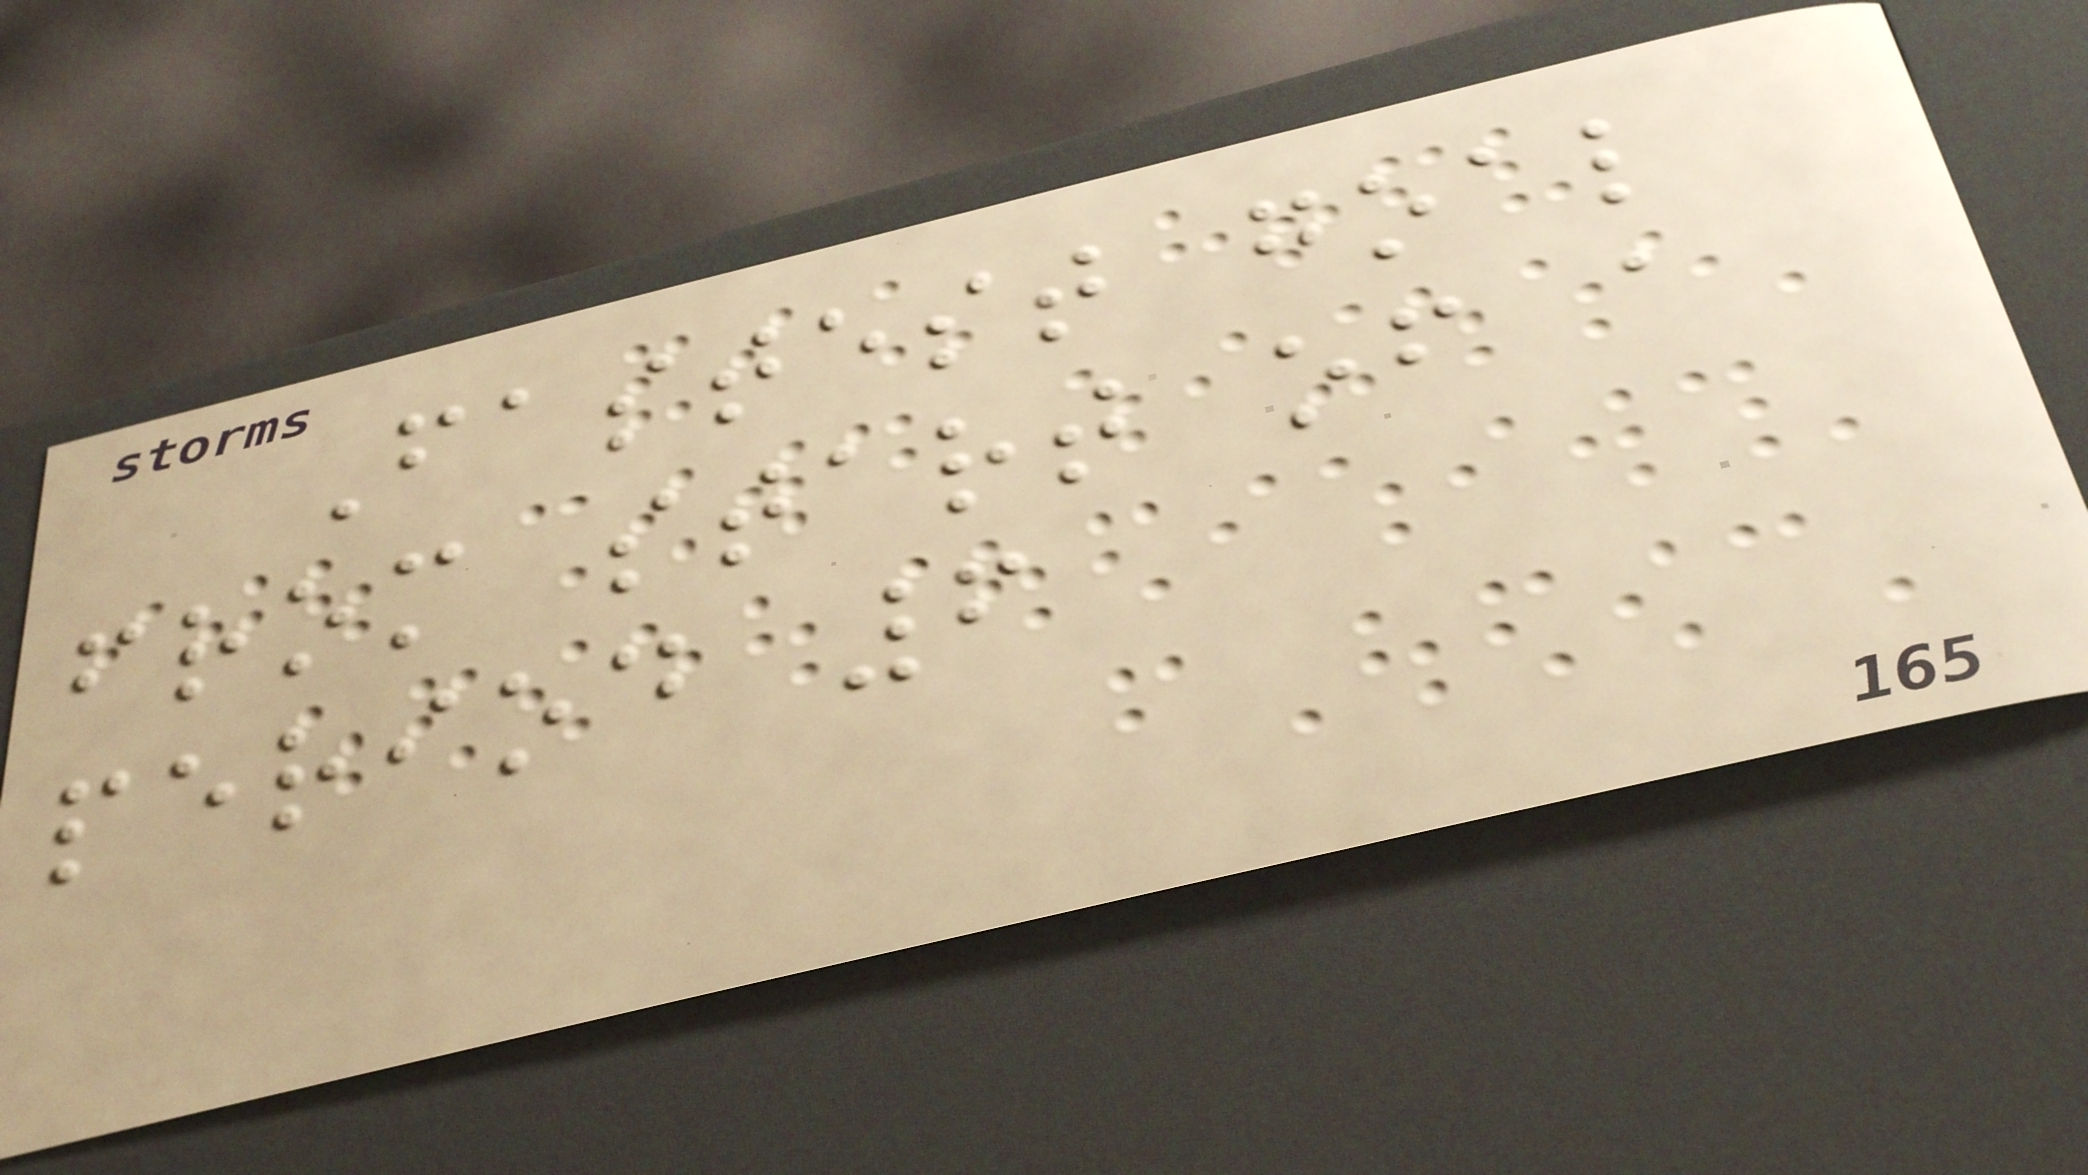Fastest goal
from start of a
period 6
